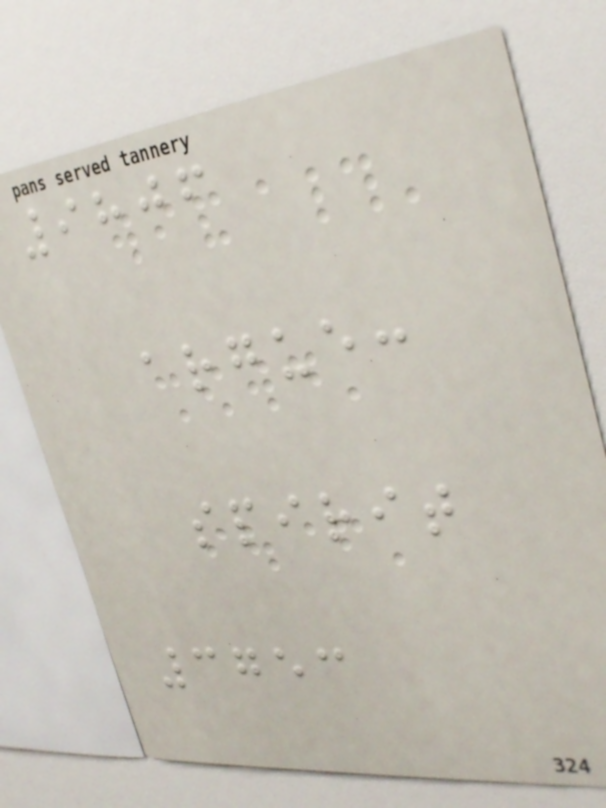9806
argue:
spirit
3753
